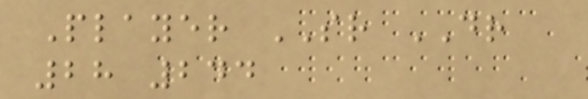Player SR DR
28 244
